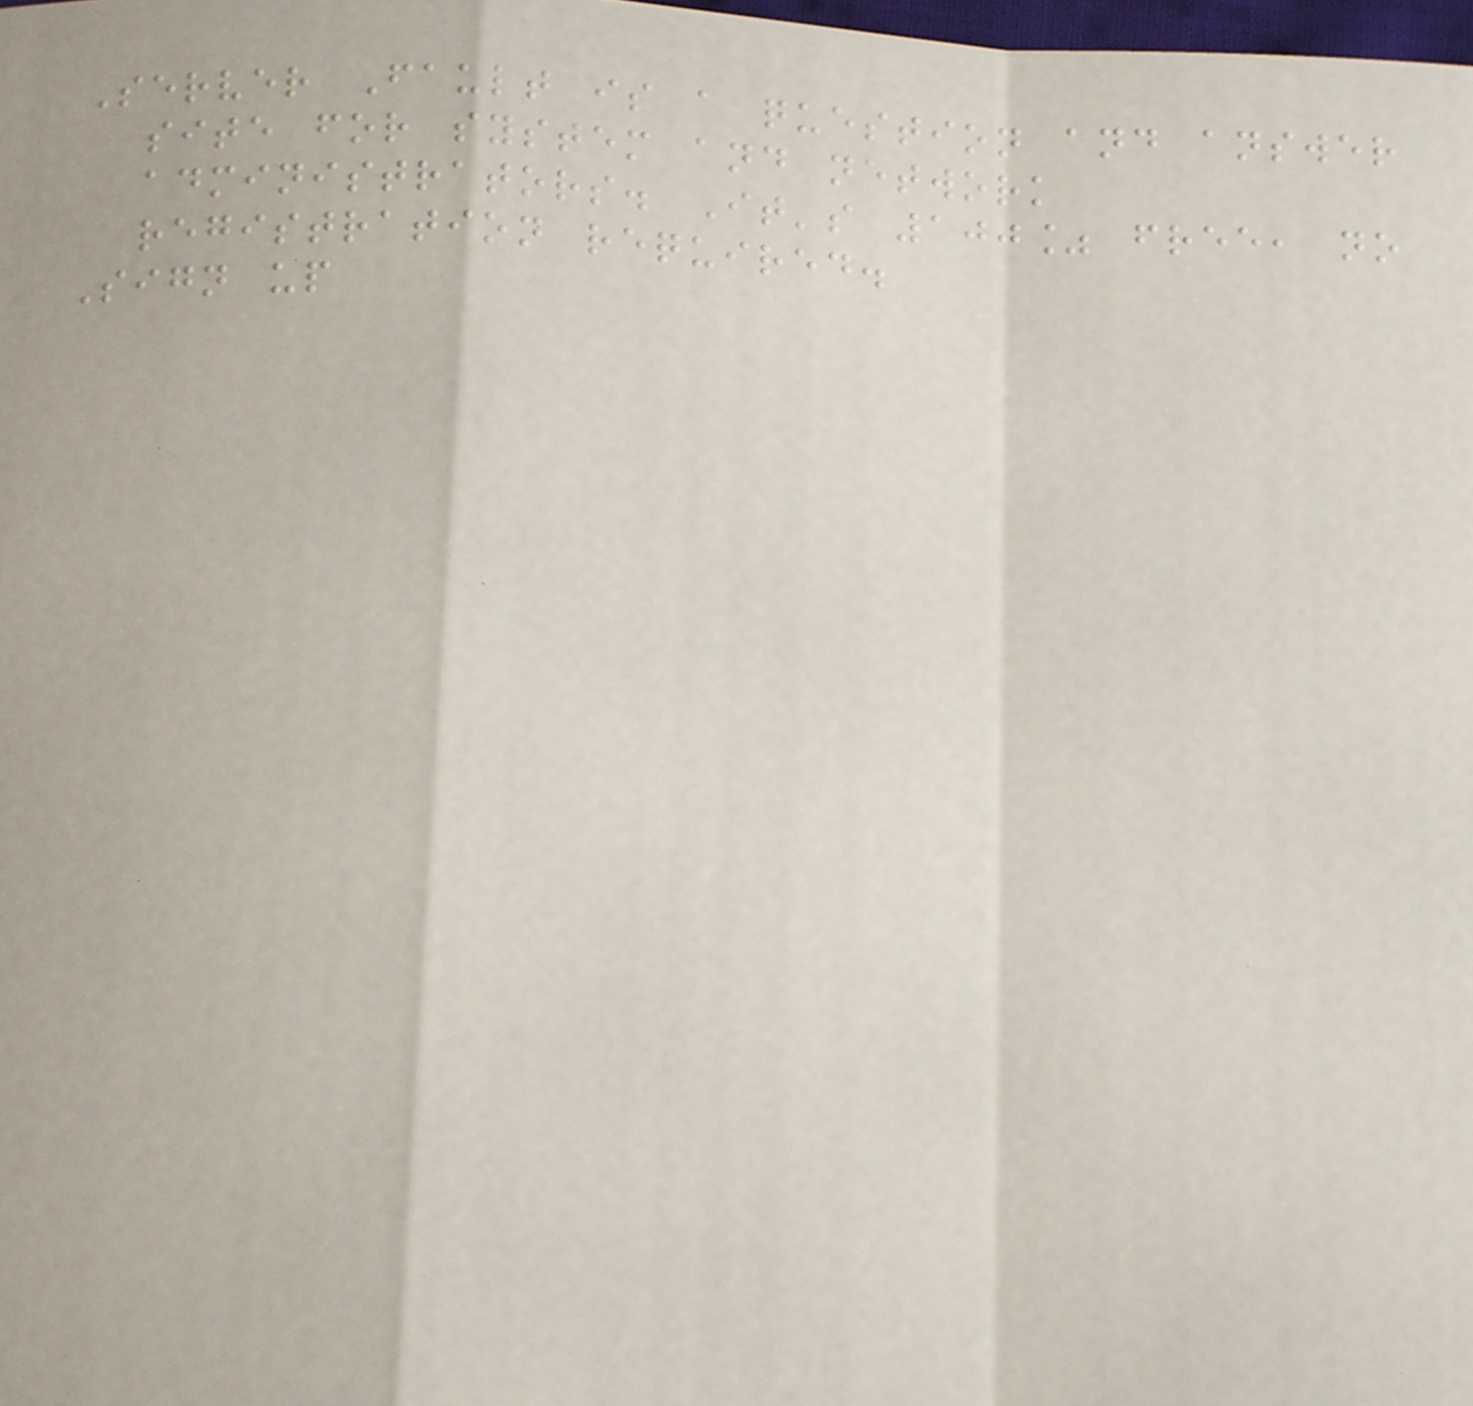Server Fault is a question and answer
site for system and network
administrators. It's 100% free, no
registration required.
Sign up
